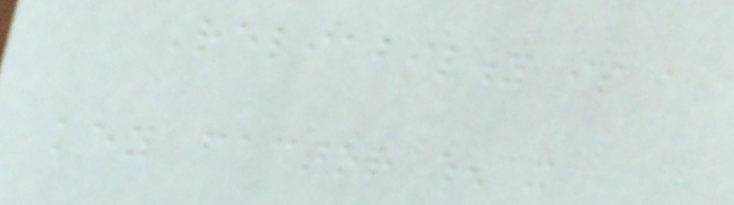Reliability is a
key factor when it
